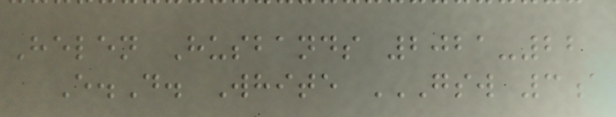Helen Husbands 2021-22
E.D. White GSW 3A
